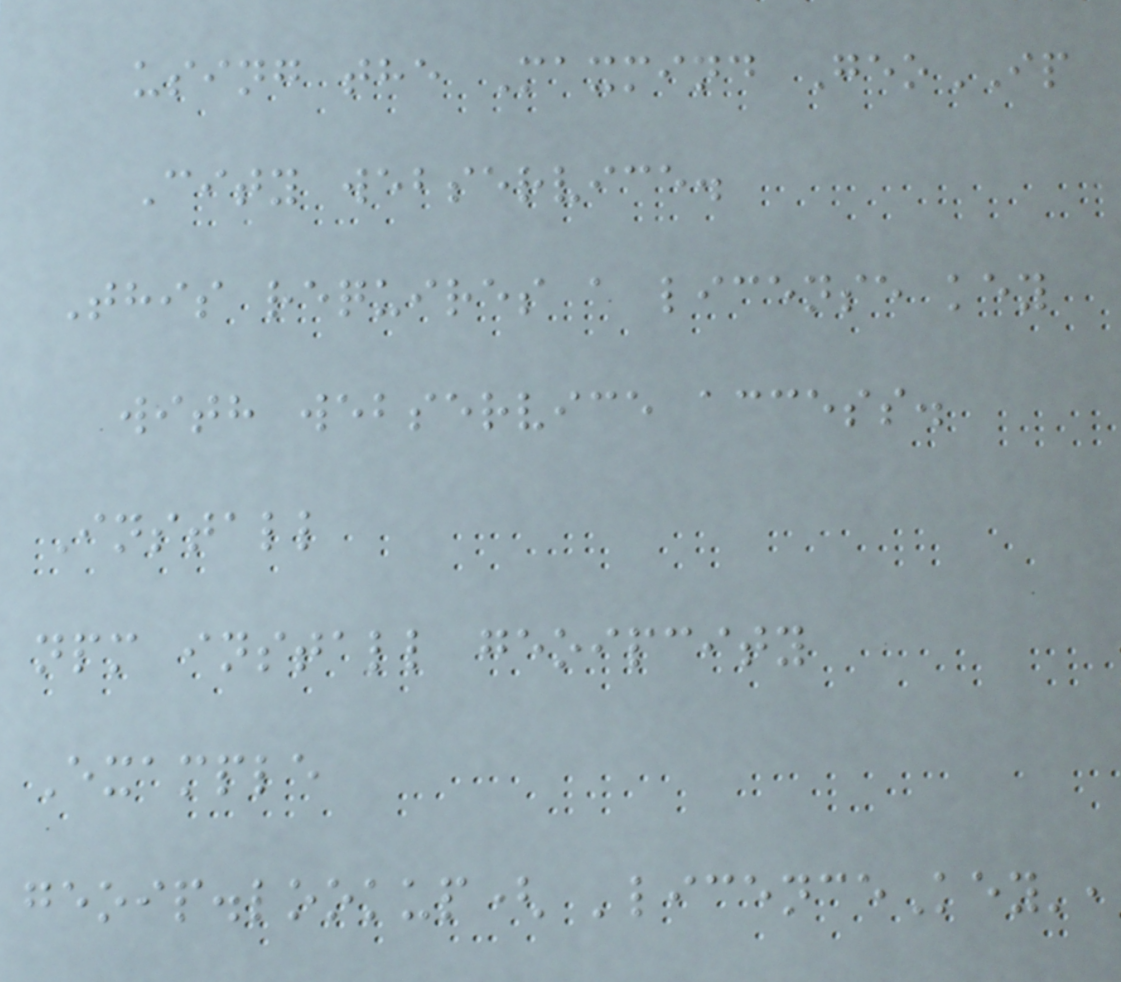using the Maxmind GeoIP
City webservice.
This requires a license key
with webservice access.
Install
npm install geoipcity
Example
geoip.lookup( 'licenceKey',
